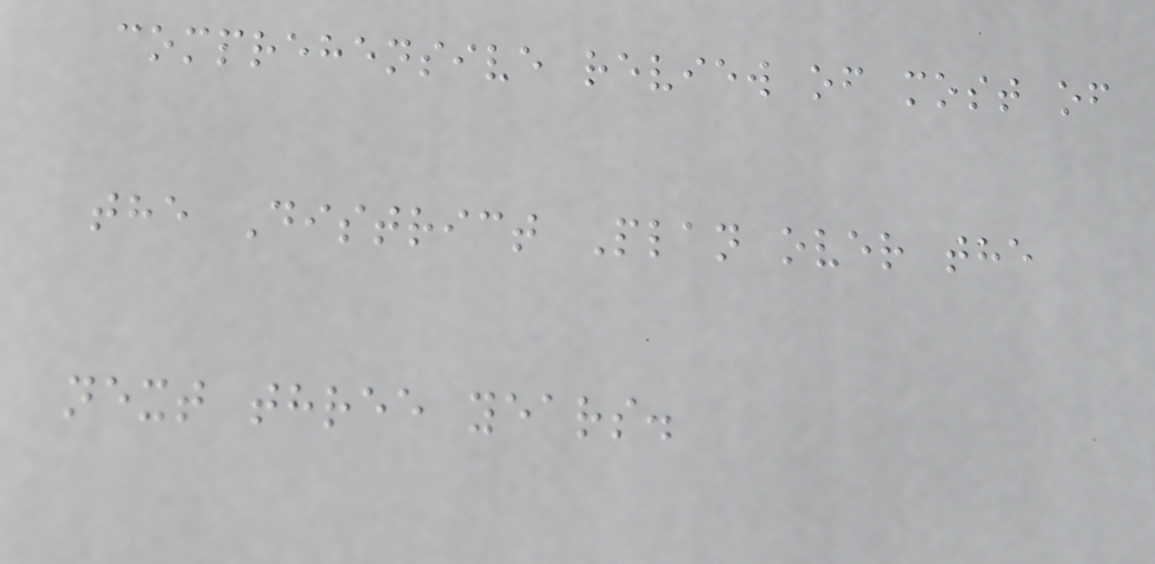comprehensive review of most of
the District Plan over the
next three years.
